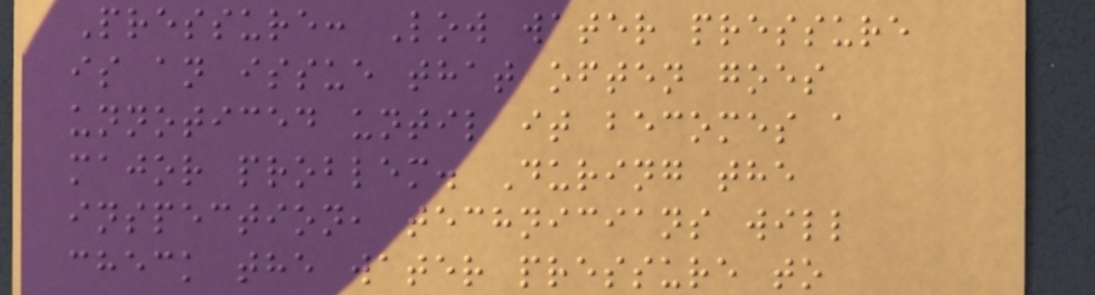Pressure: Low water pressure
is an issue that often goes
unnoticed until it becomes a
major problem. During the
inspection, technicians will
check the water pressure to
